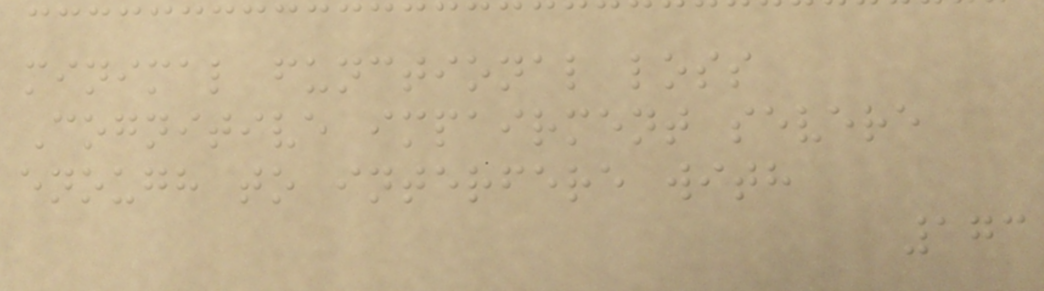minimal functional loss
Cognitive impairment severe
enough to interfere with
173
